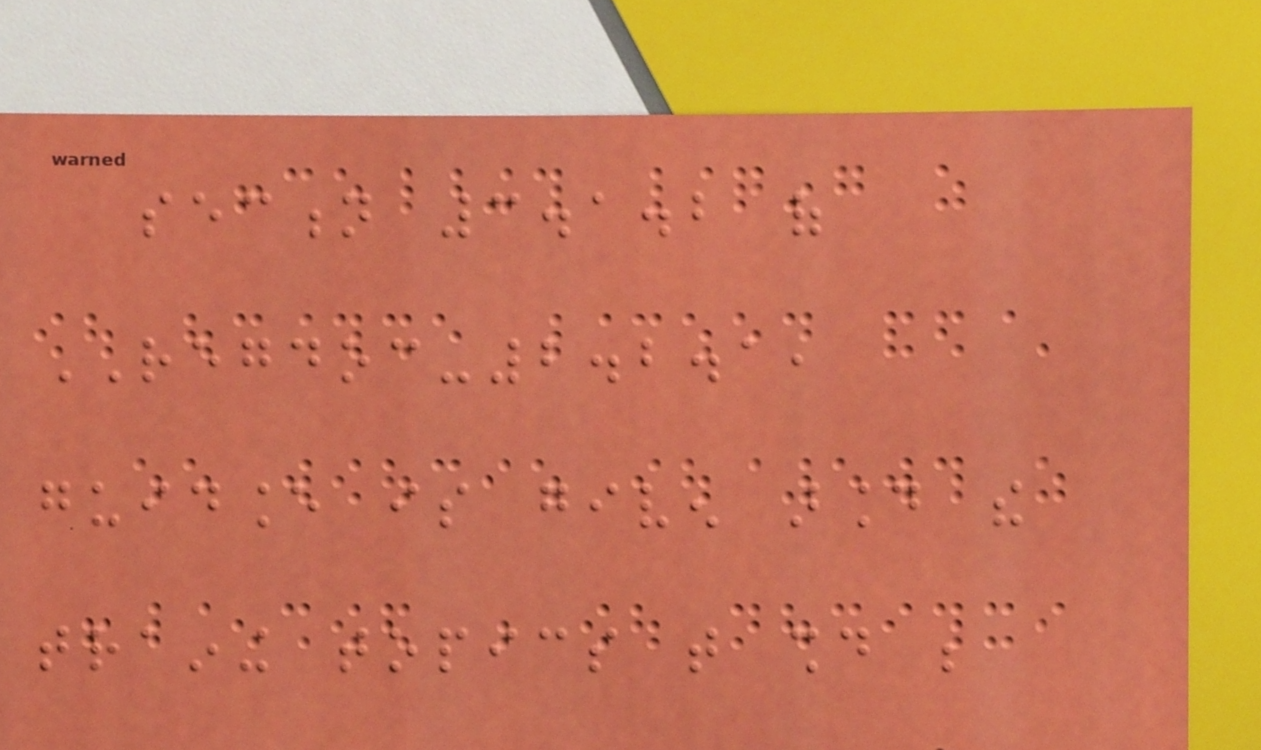section 3.1.2 of
REGDOC-2.2.1,
guidance is given around the
training topics that should be
